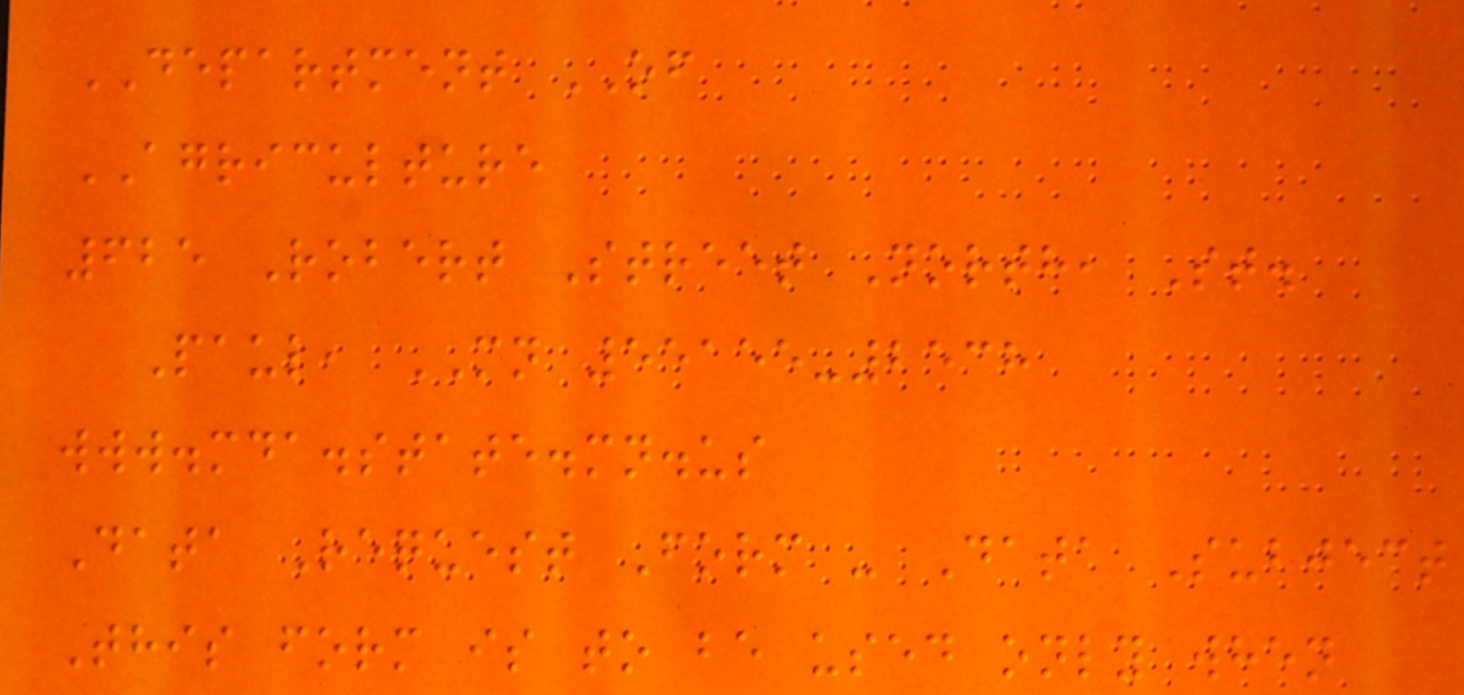DEPARTMENT OF
AGRICULTURE
625 Robert Street North, St.
Paul, MN 55155-2538
www.mda.state.mn.us
Data Request Form - Data Subject
This form is to be used only when
